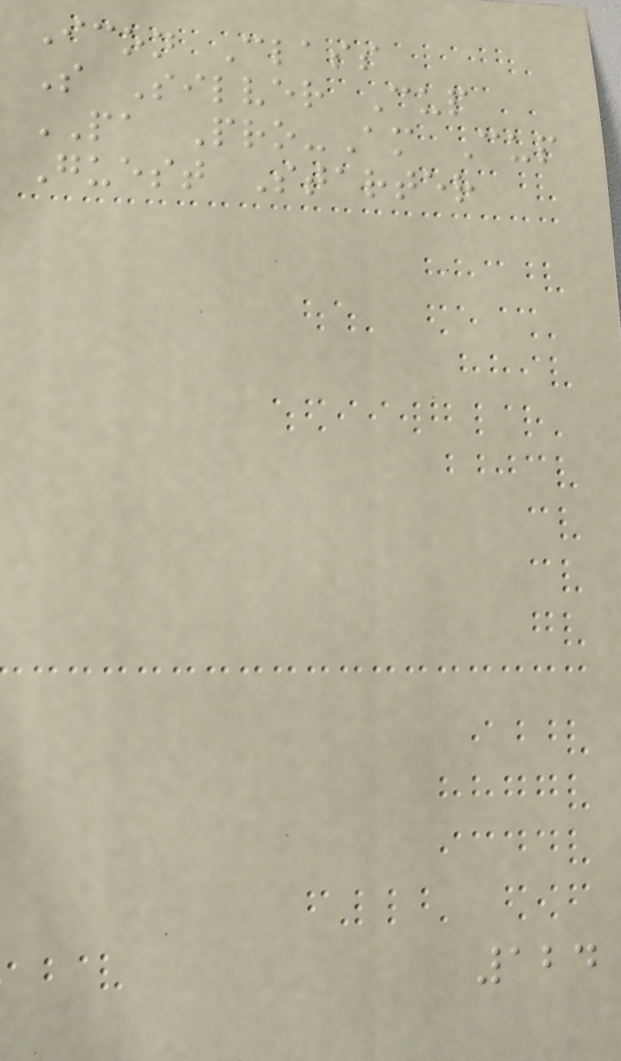Icon Class
S Silver Cup
PA Pro-Am Cup
Guest Starter
124
